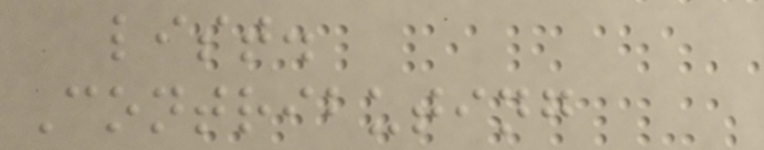list.
Contributing
